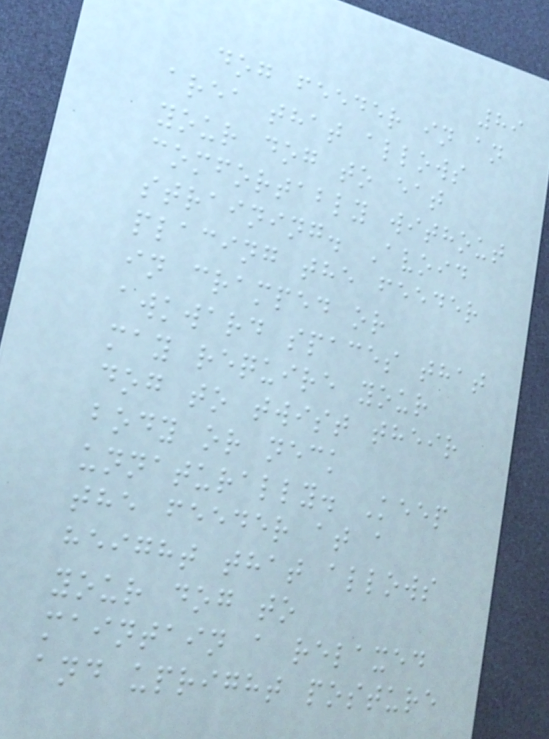89
dog feeder in an
area that allows
your dog to eat
comfortably without
straining. Avoid
placing the feeder
in cramped or
awkward spaces that
may require your
dog to twist their
body or neck
unnaturally. Keep
the feeder at a
height that allows
your dog to
maintain a relaxed
and upright posture
